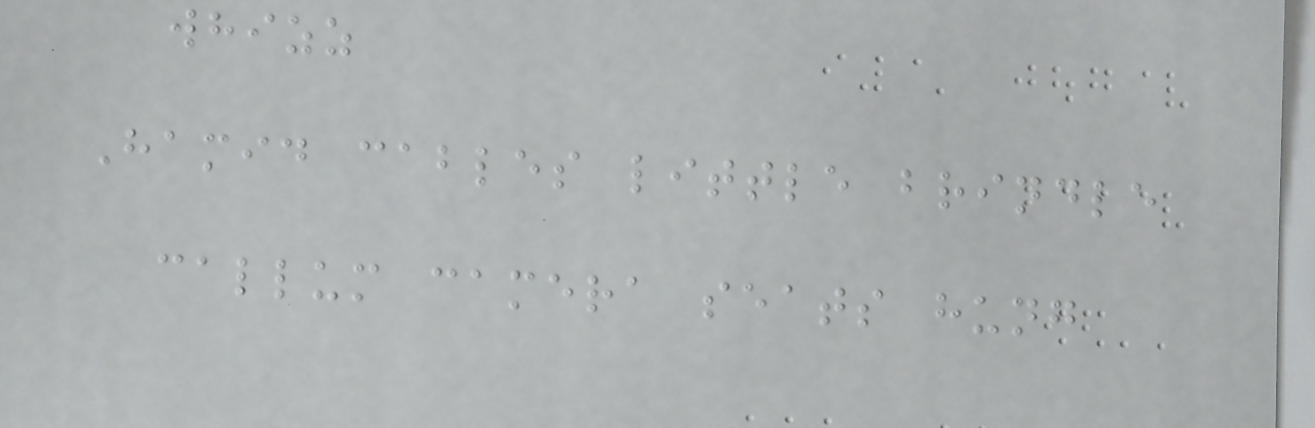whizz
Hamid cables little brindle
callum camera seats hung
